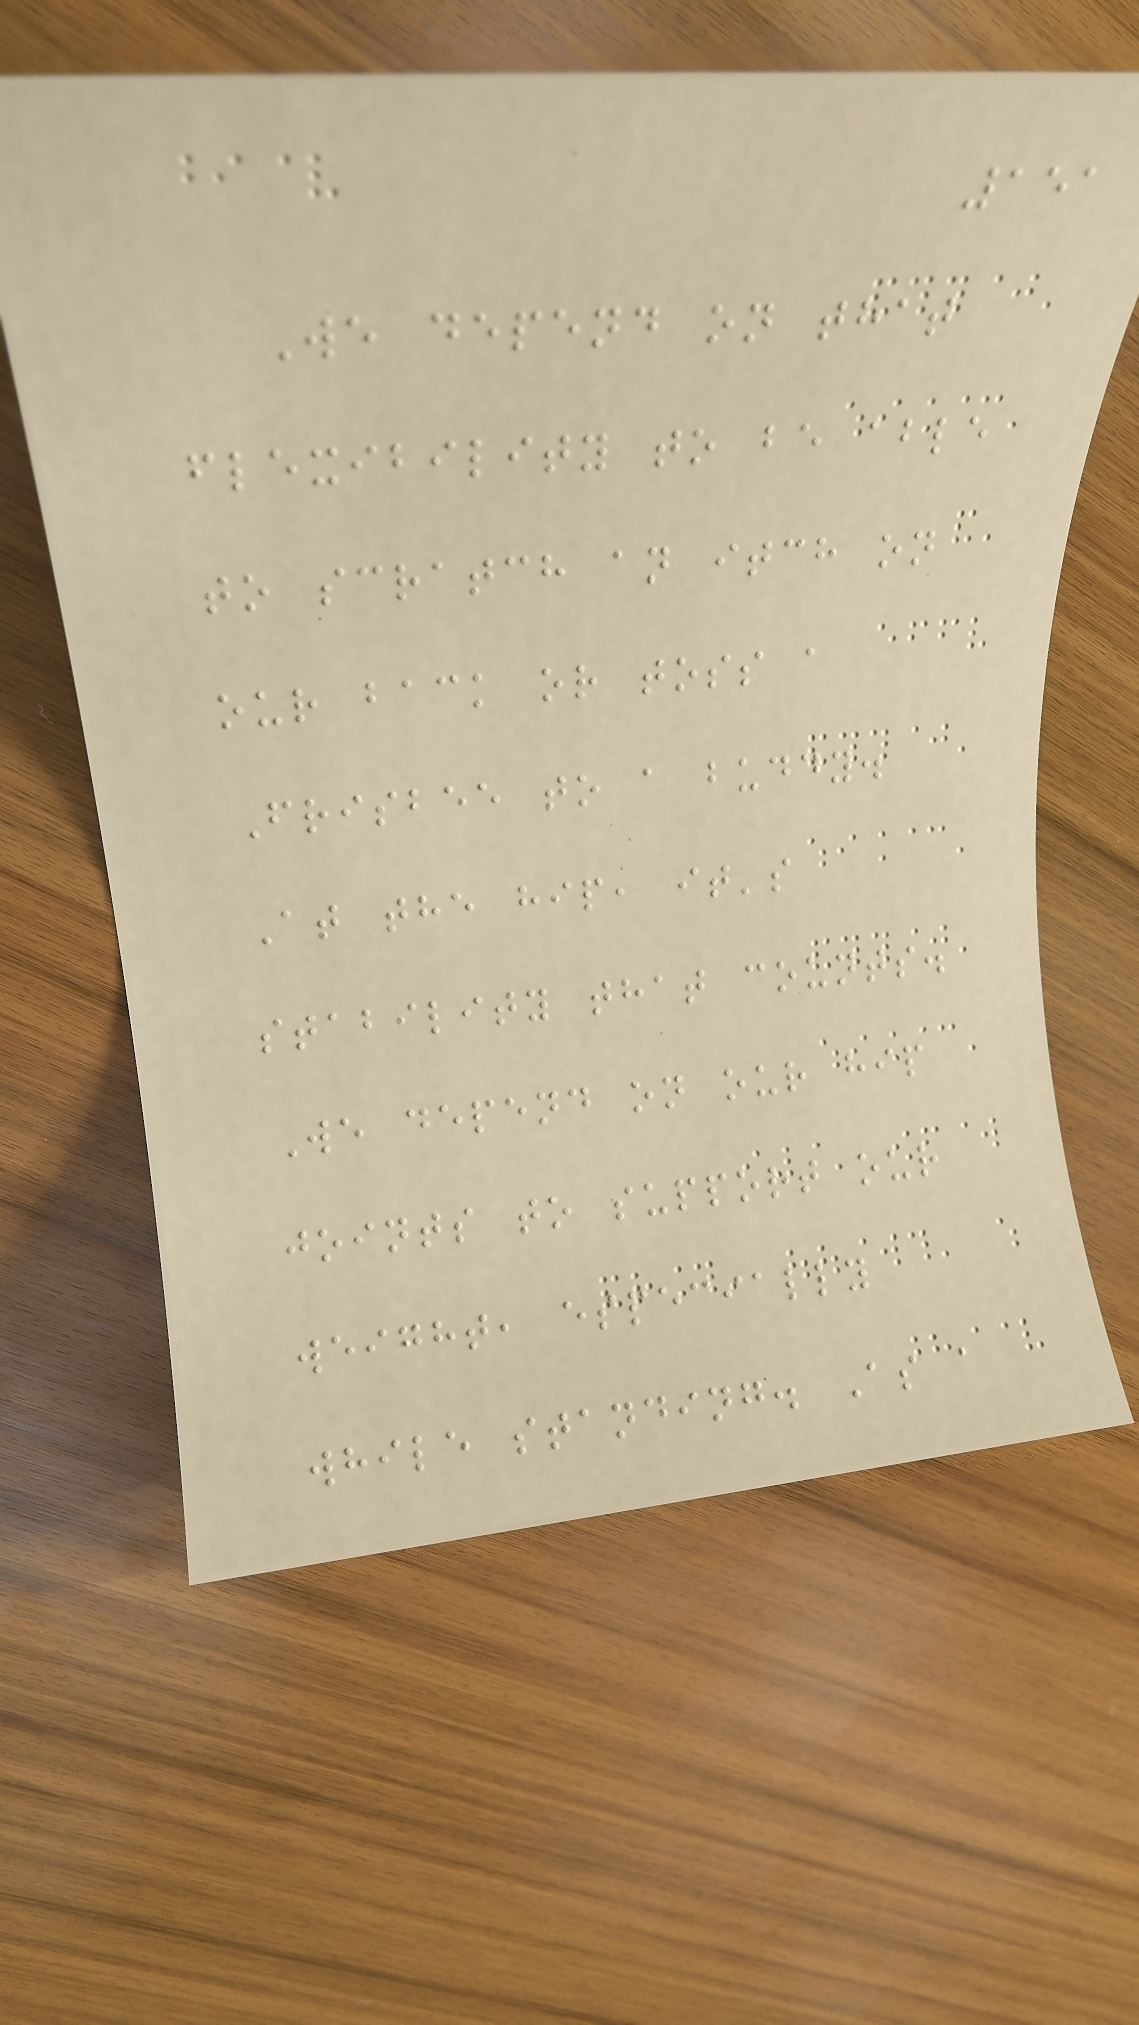151
We depend on that
flexibility to be able
to scratch an itch on
our back or toss a
Frisbee to a buddy.
At the hip, it's
stability that counts.
We depend on our hip
joints to support our
weight, especially
while standing. As a
